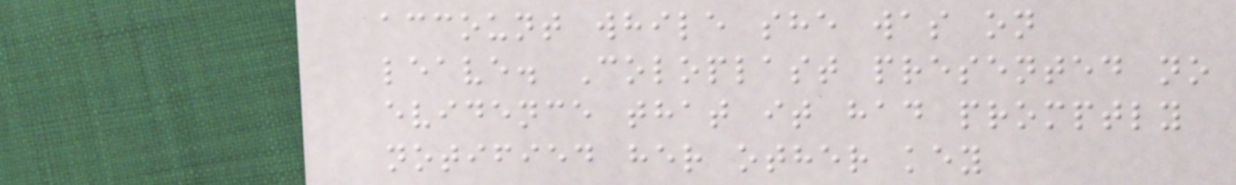account while she was on
leave. Coloplast presented no
evidence that it had promptly
notified her other key
